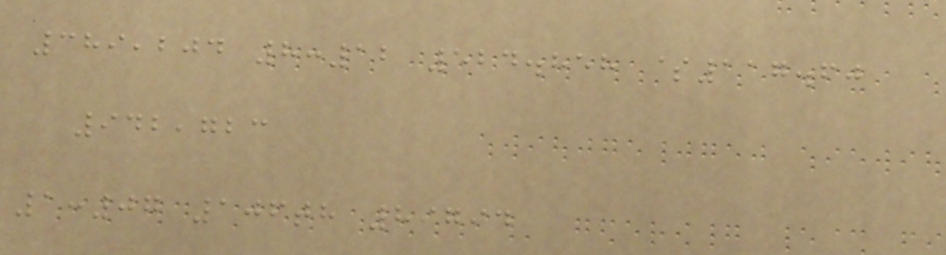389,204 8:12 524.858 $117.60
942,723
1:07 106th 89794
